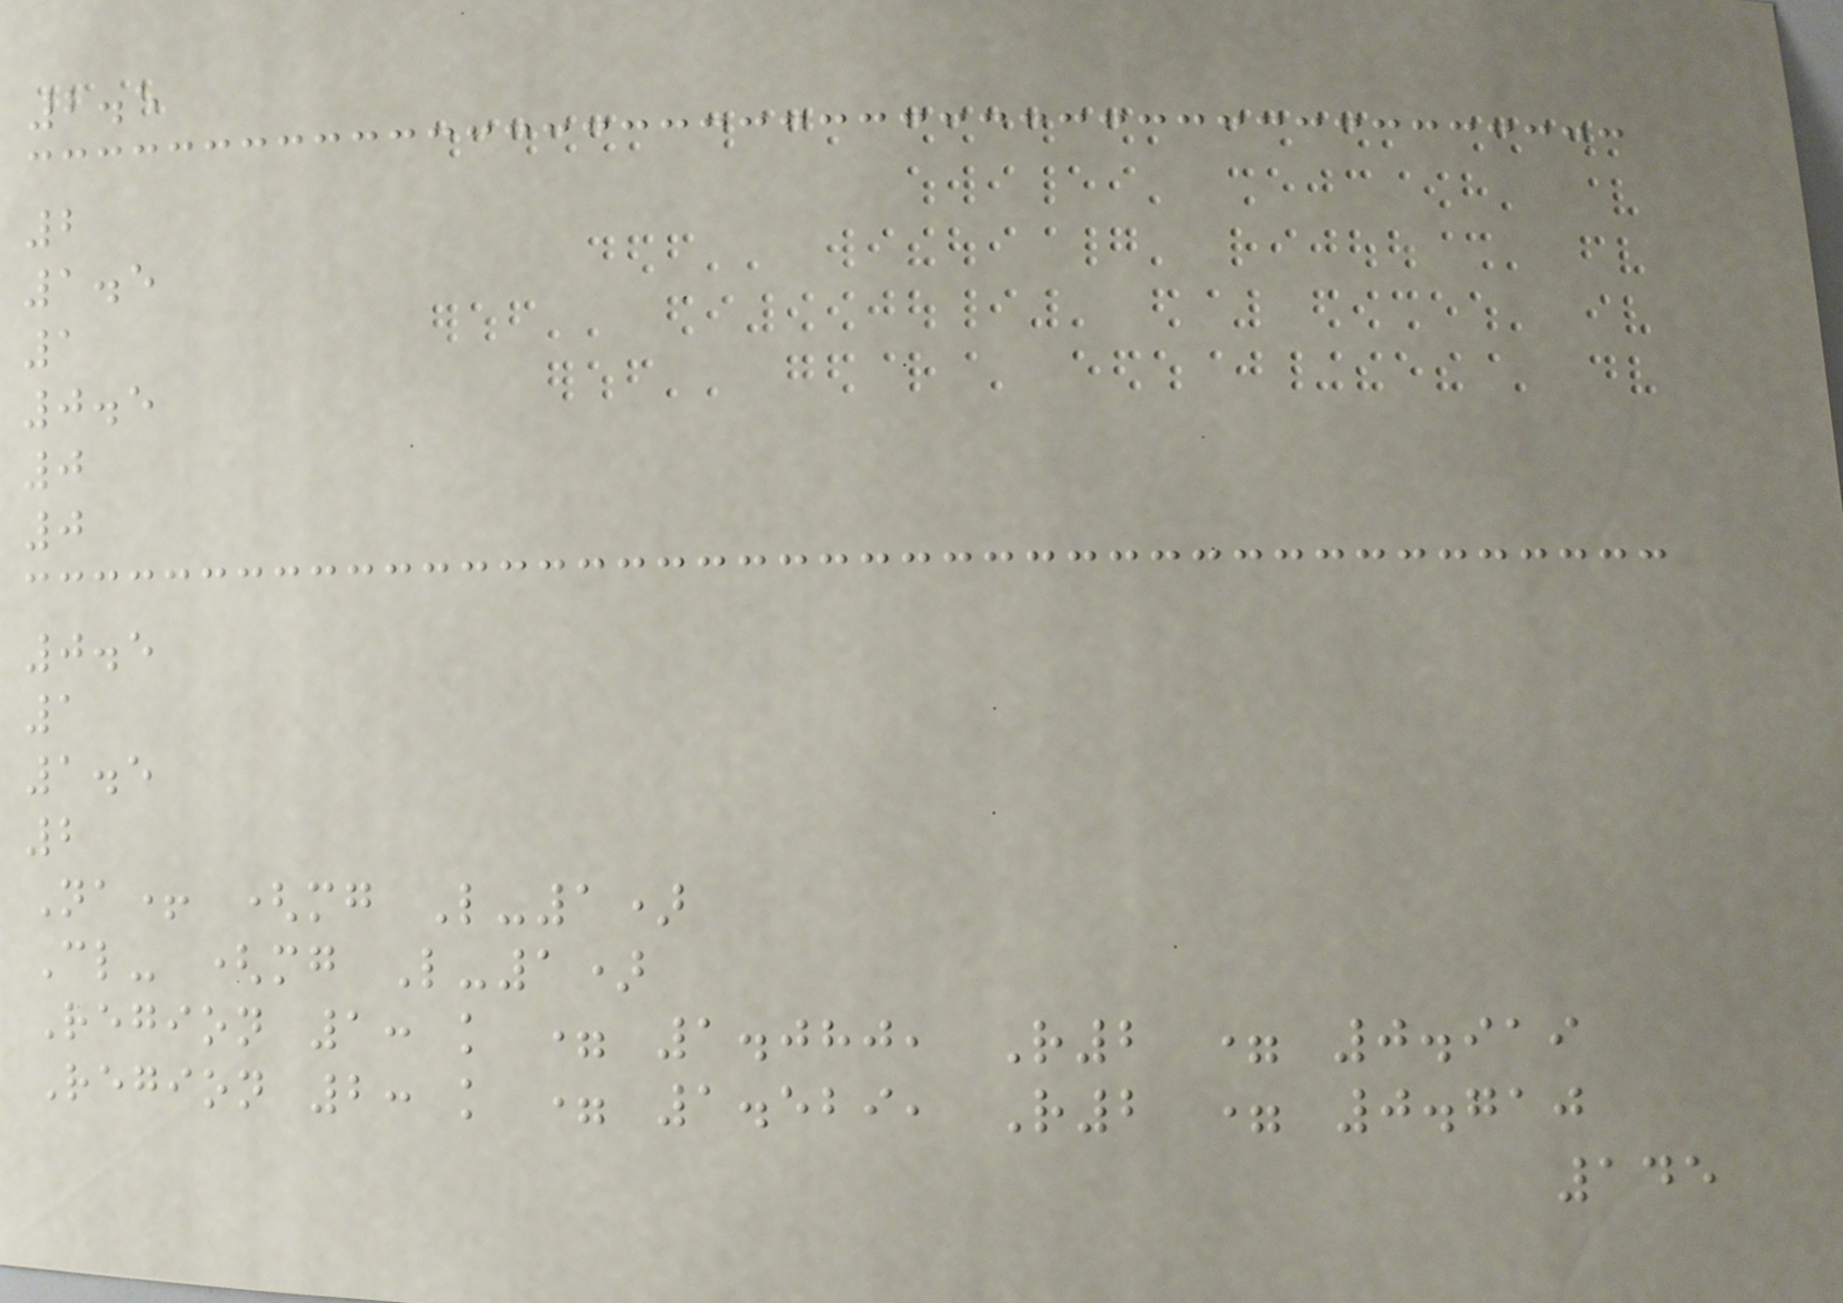2.5
2
1.5
1
0.5
0
0
0.5
1
1.5
2
Na+ (mg L-1)
Cl- (mg L-1)
Region 1: k = 1.080, R2 = 0.919
Region 2: k = 1.529, R2 = 0.710
145
